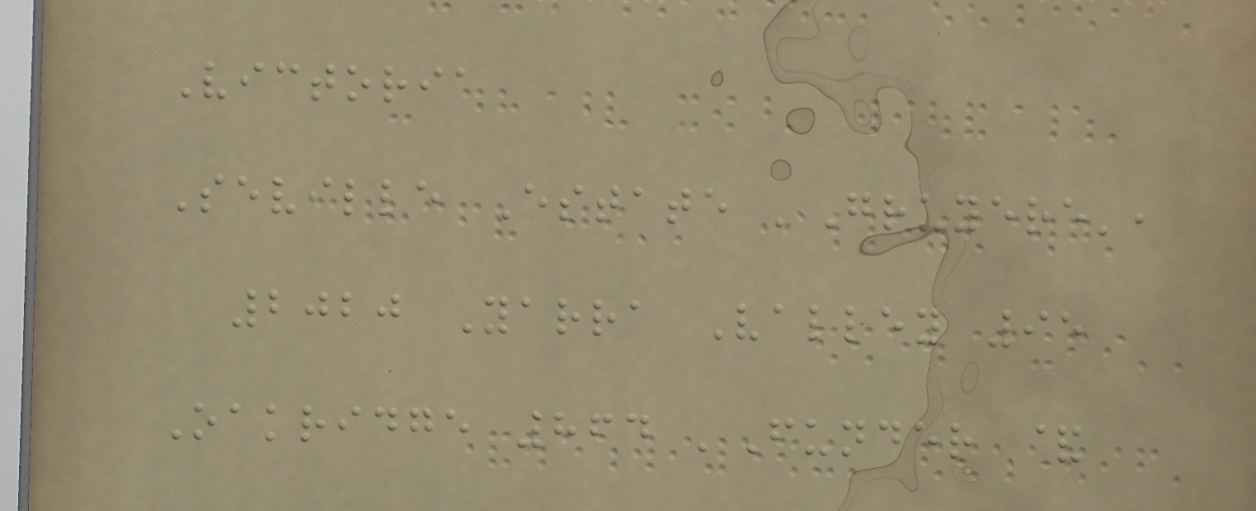Victoria
Seville Estate 'Gruyere',
2020 Yarra Valley 95
Oakridge 864 'Funder &
